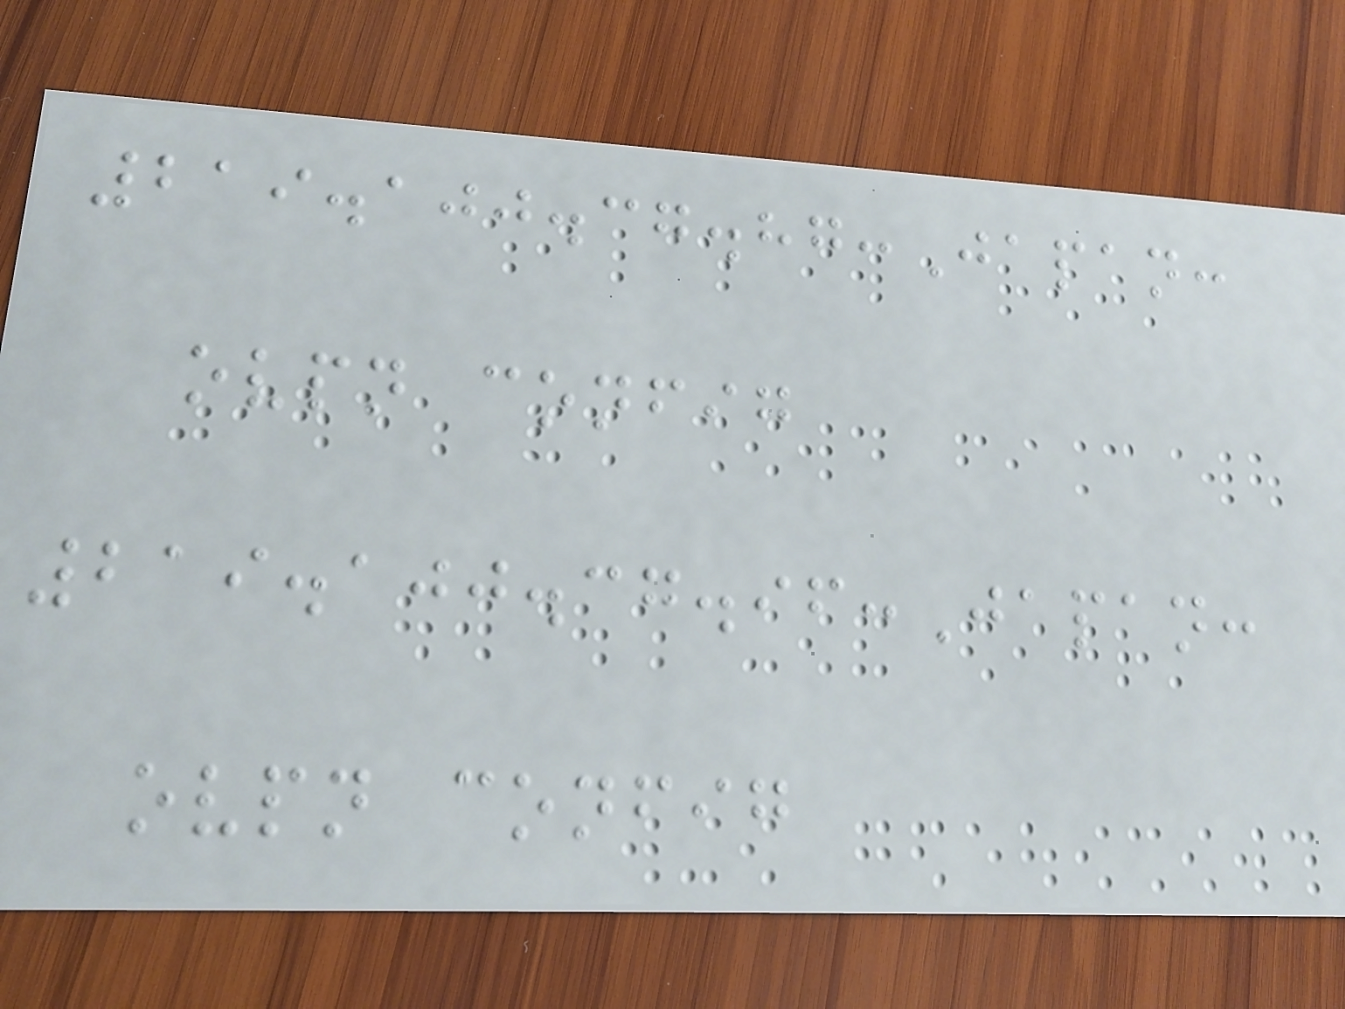219.100.37.87:Japan:
ovpn config
219.100.37.96:Japan:
ovpn config
